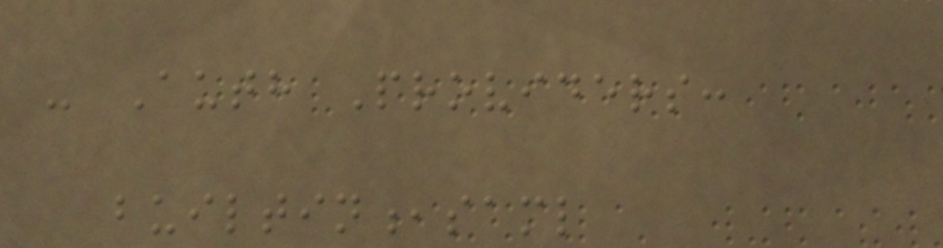- Auth Providers:
builtin,saml
